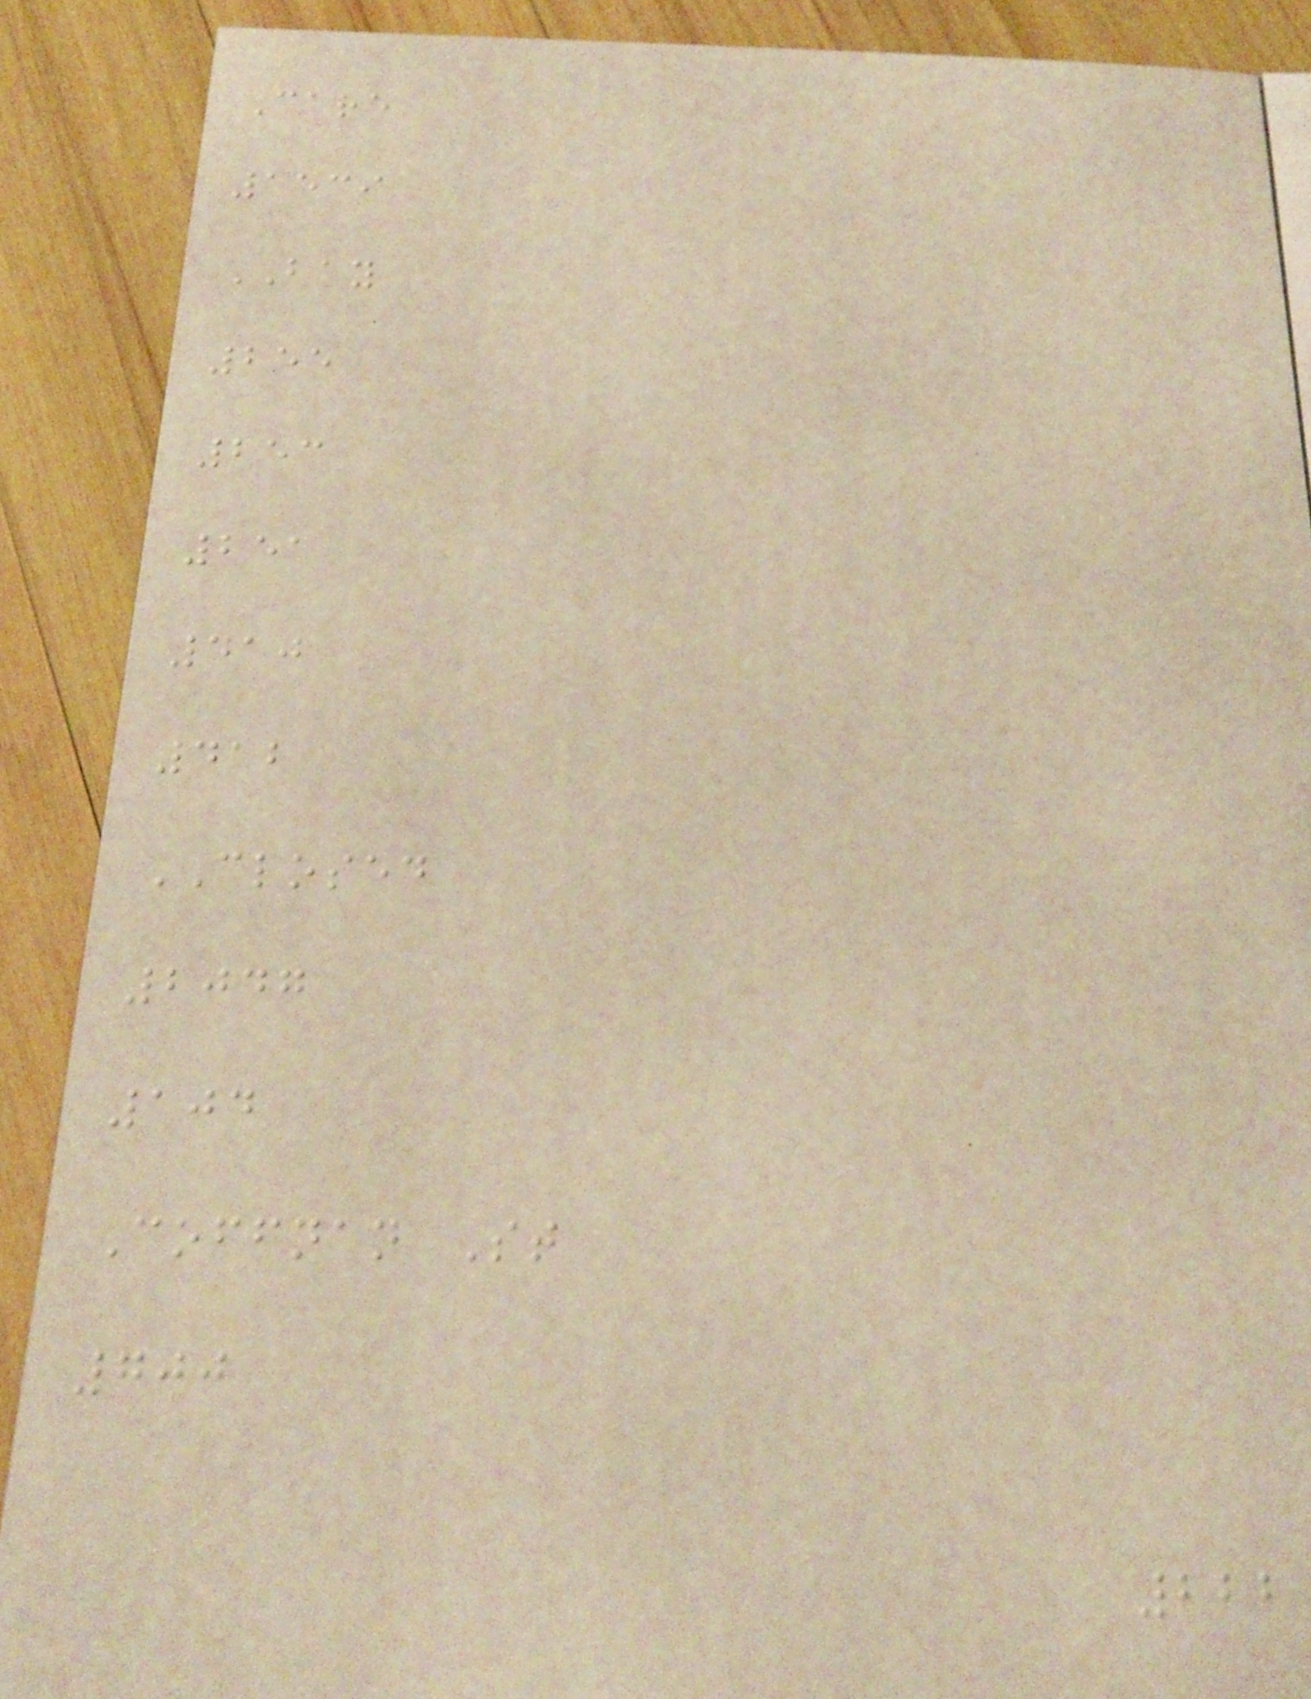Care
1539
BAY
255
253
251
410
412
CLOSED
2047
104
Coffnan St
700
222
